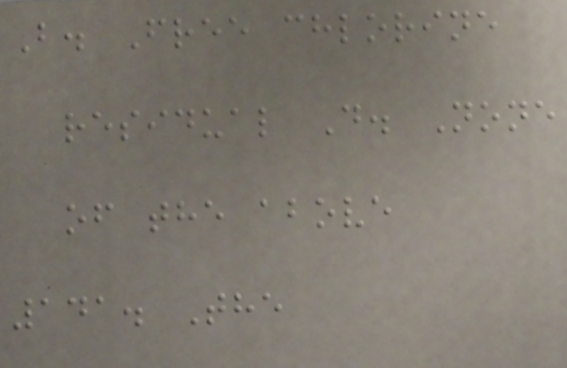B. Free chlorine
residual D. None
of the above
141. The
